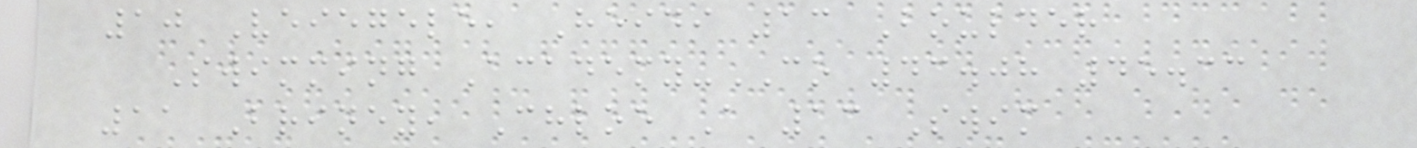10 Veiegele, Heidi 13 Boulder
Swimming Academy-CO 43.08 45.33
11 Briney, Chloe A 13 Swim
